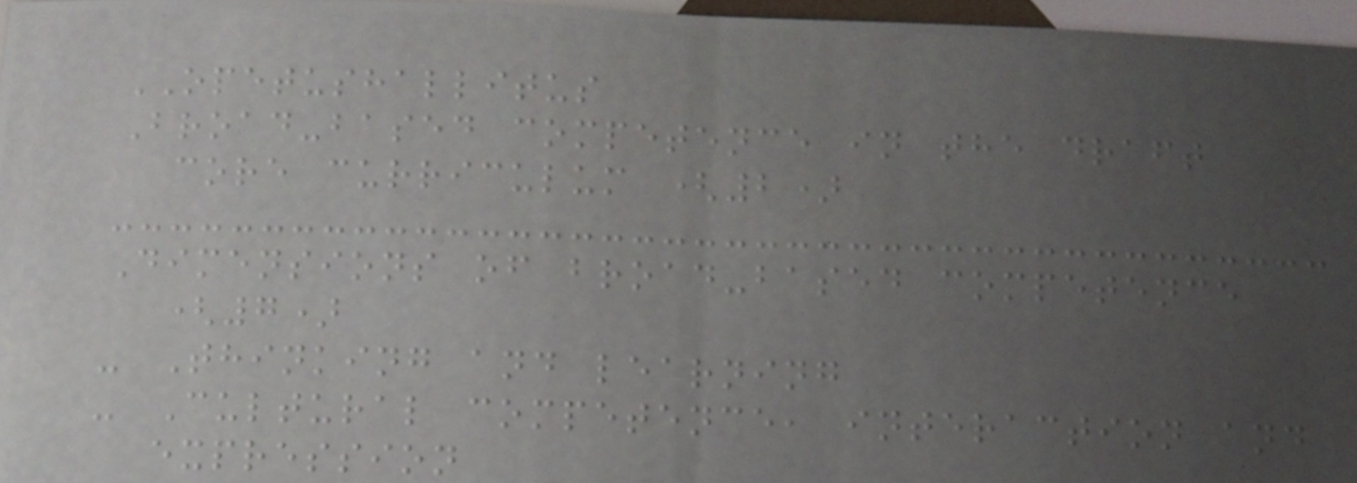OPETUSHALLITUS
Broad-based competence in the draft
core curriculum (2)
Dimensions of broad-based competence
(7)
- Thinking and learning
- Cultural competence, interaction and
expression
